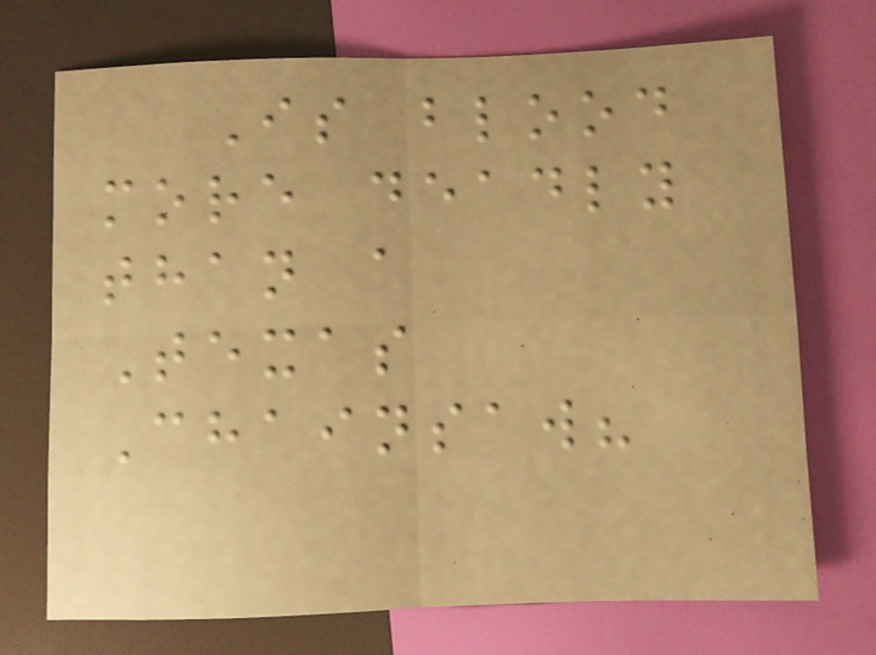Is blood
more deadly
than a
Texas
Chainsaw?
